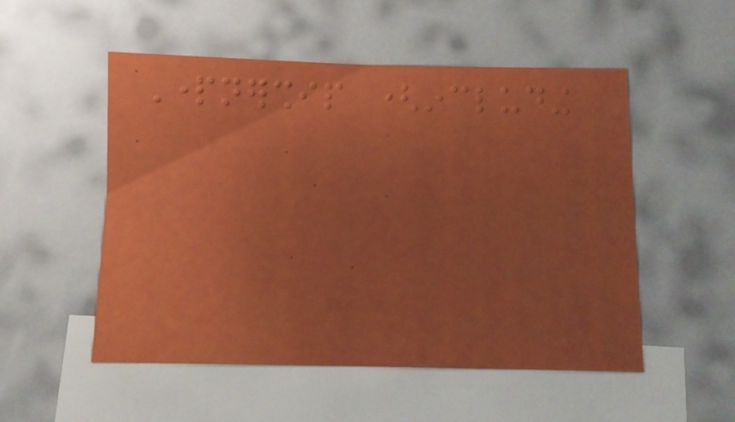Partnership (including
